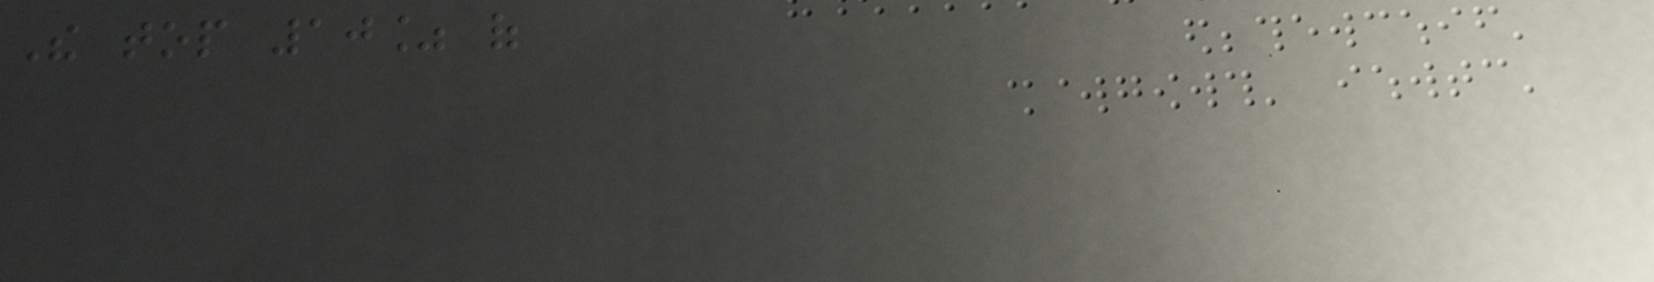The top 10% of
